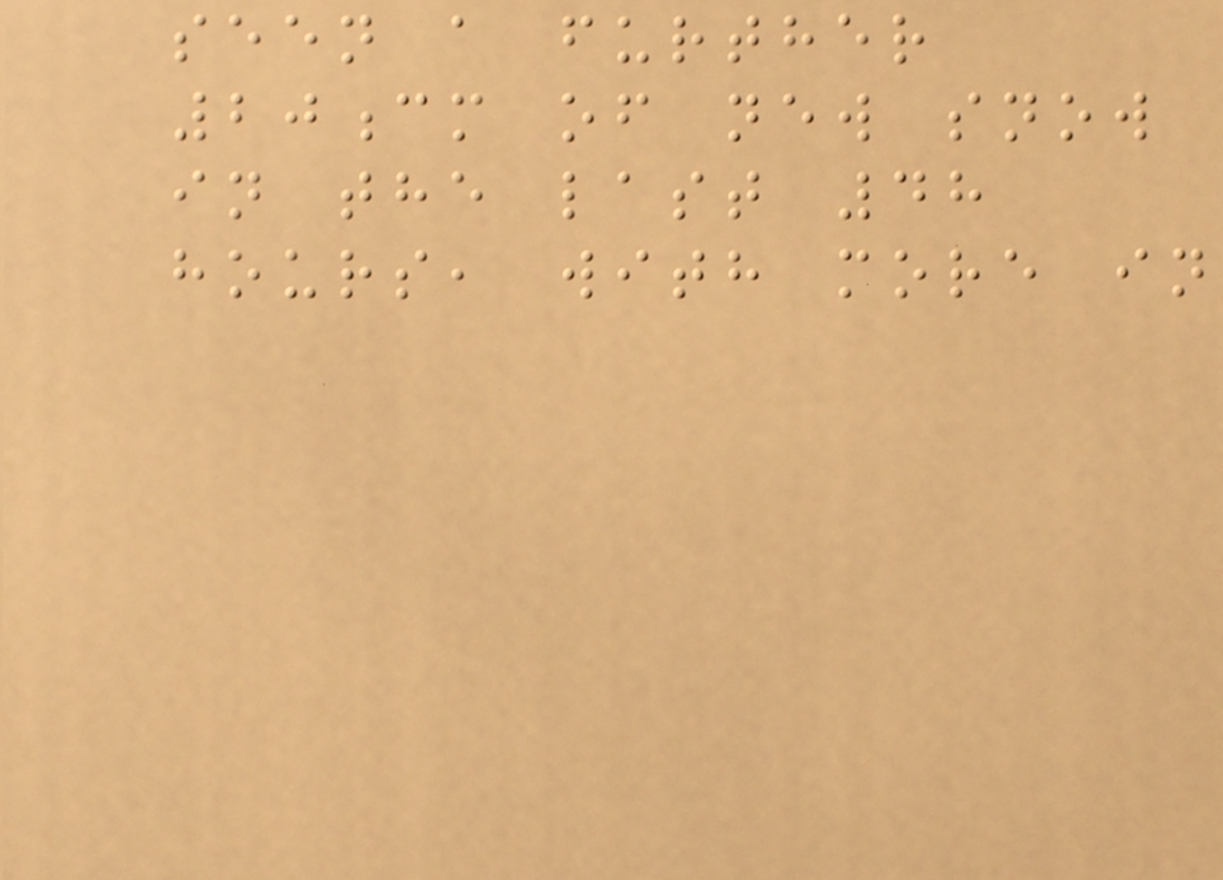seen a further
20cm of new snow
in the last 48
hours, with more in
